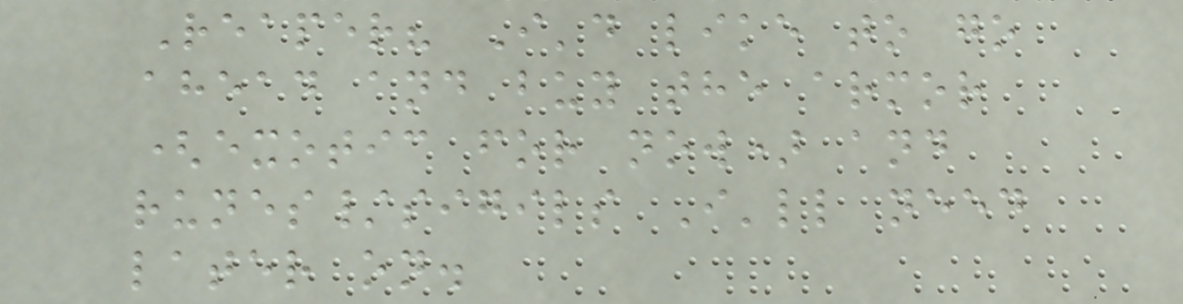Reaper? I'd like to go
ahead and buy the armor
(exotic for now) and
runes/sigils I'll need
later on.
